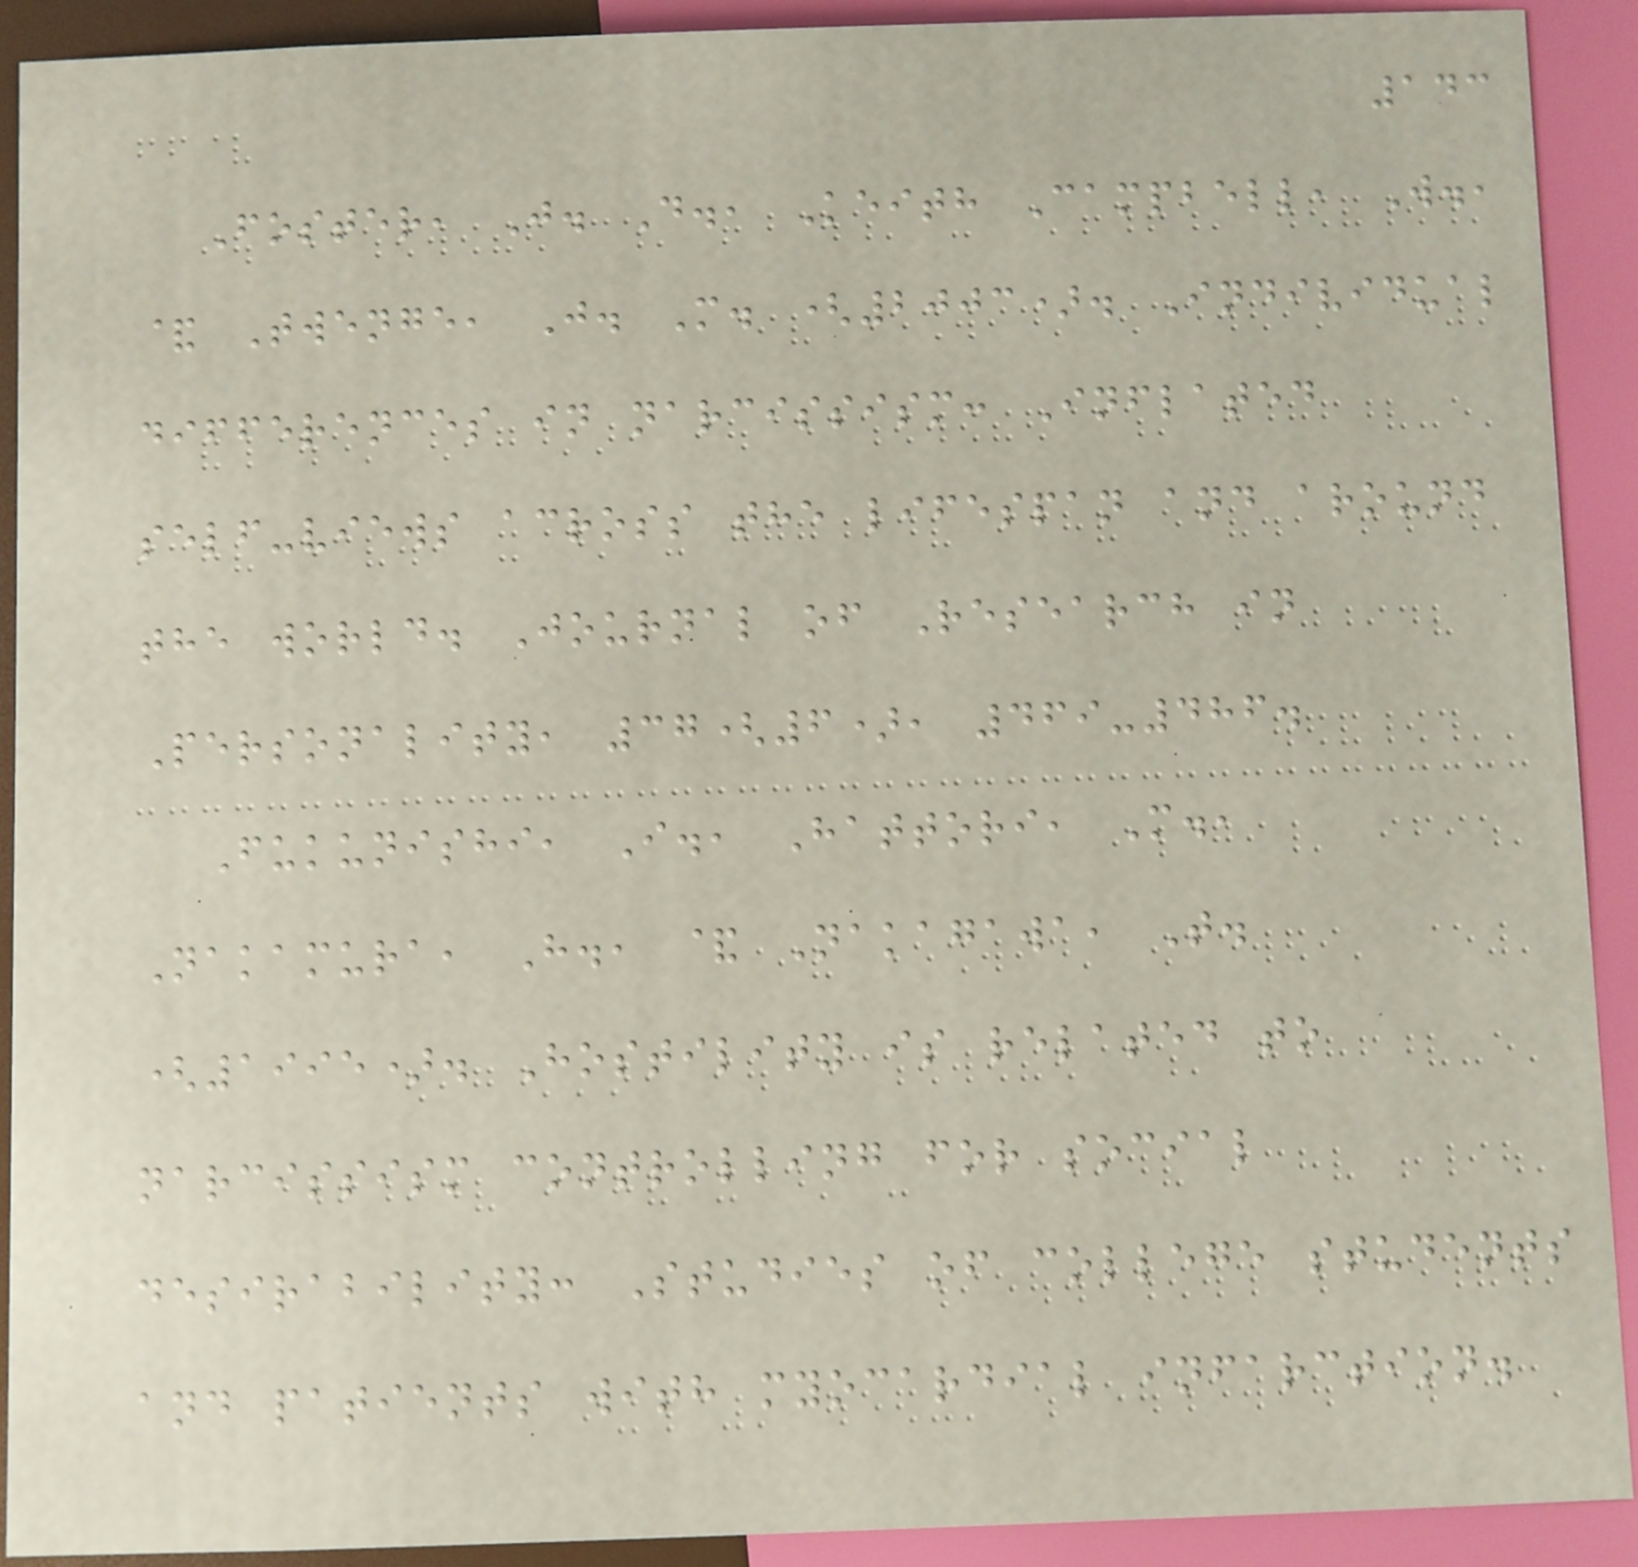143
Foster, J. D., Keith Campbell, W.,
& Twenge, J. M. (2003). Individual
differences in narcissism: Inflated
self-views across the lifespan and around
the world. Journal of Research in
Personality, 37(6), 469-486.
Fukunishi, I., Hattori, M.,
Nakamura, H., & Nakagawa, T.
(1995). Hostility is related to
narcissism controlling for social
desirability: Studies of college students
and patients with myocardial infarction.
